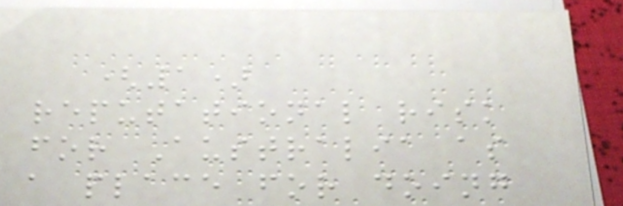(1)
reputational risk
for Australia as
a place for doing
